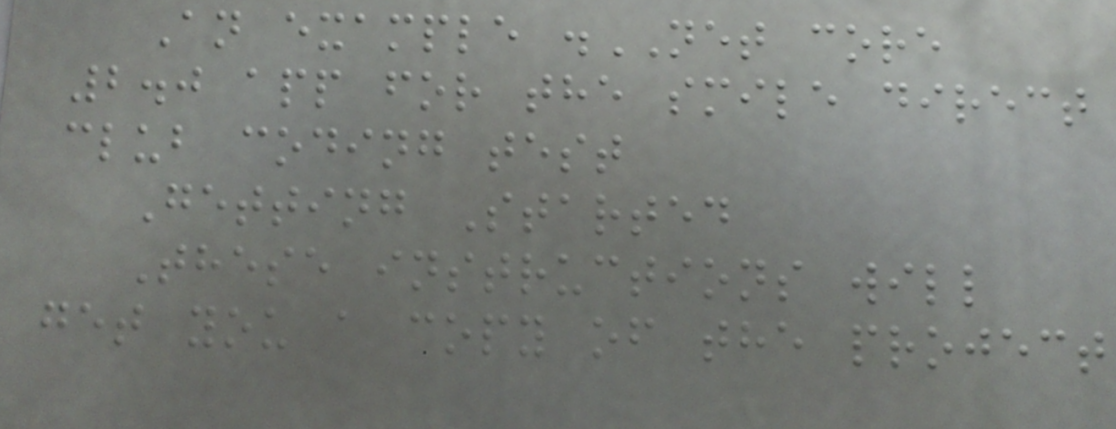An example .NET core
2.0 app for the smile direct
club coding test
Getting Started
These instructions will
get you a copy of the project
